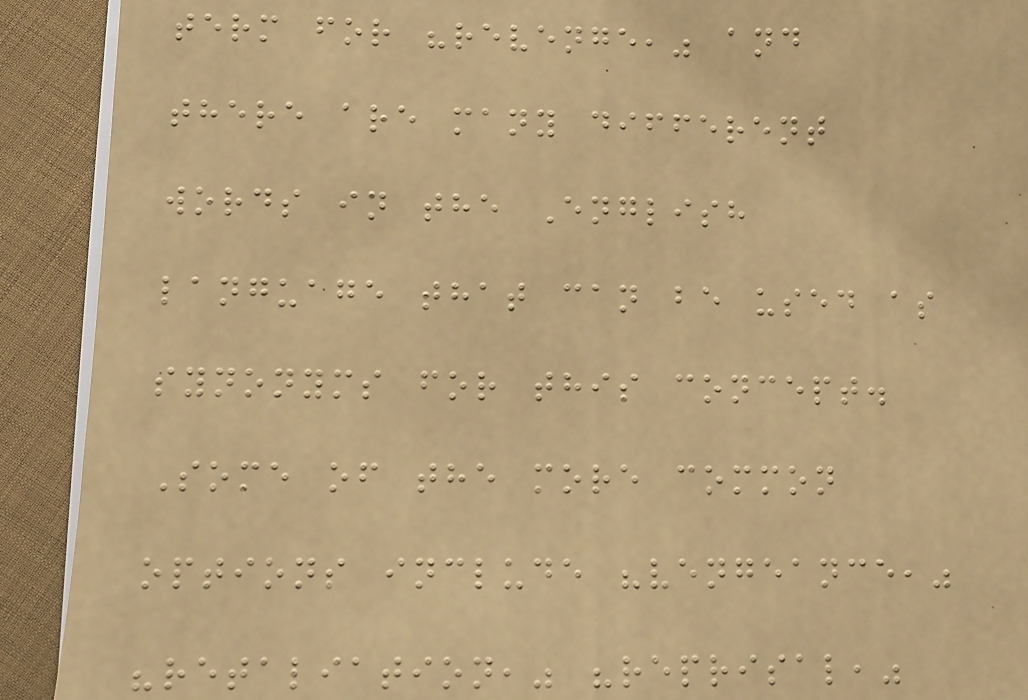term for "revenge," and
there are many different
words in the English
language that can be used as
synonyms for this concept.
Some of the more common
options include "vengeance,"
"retaliation," "reprisal,"
